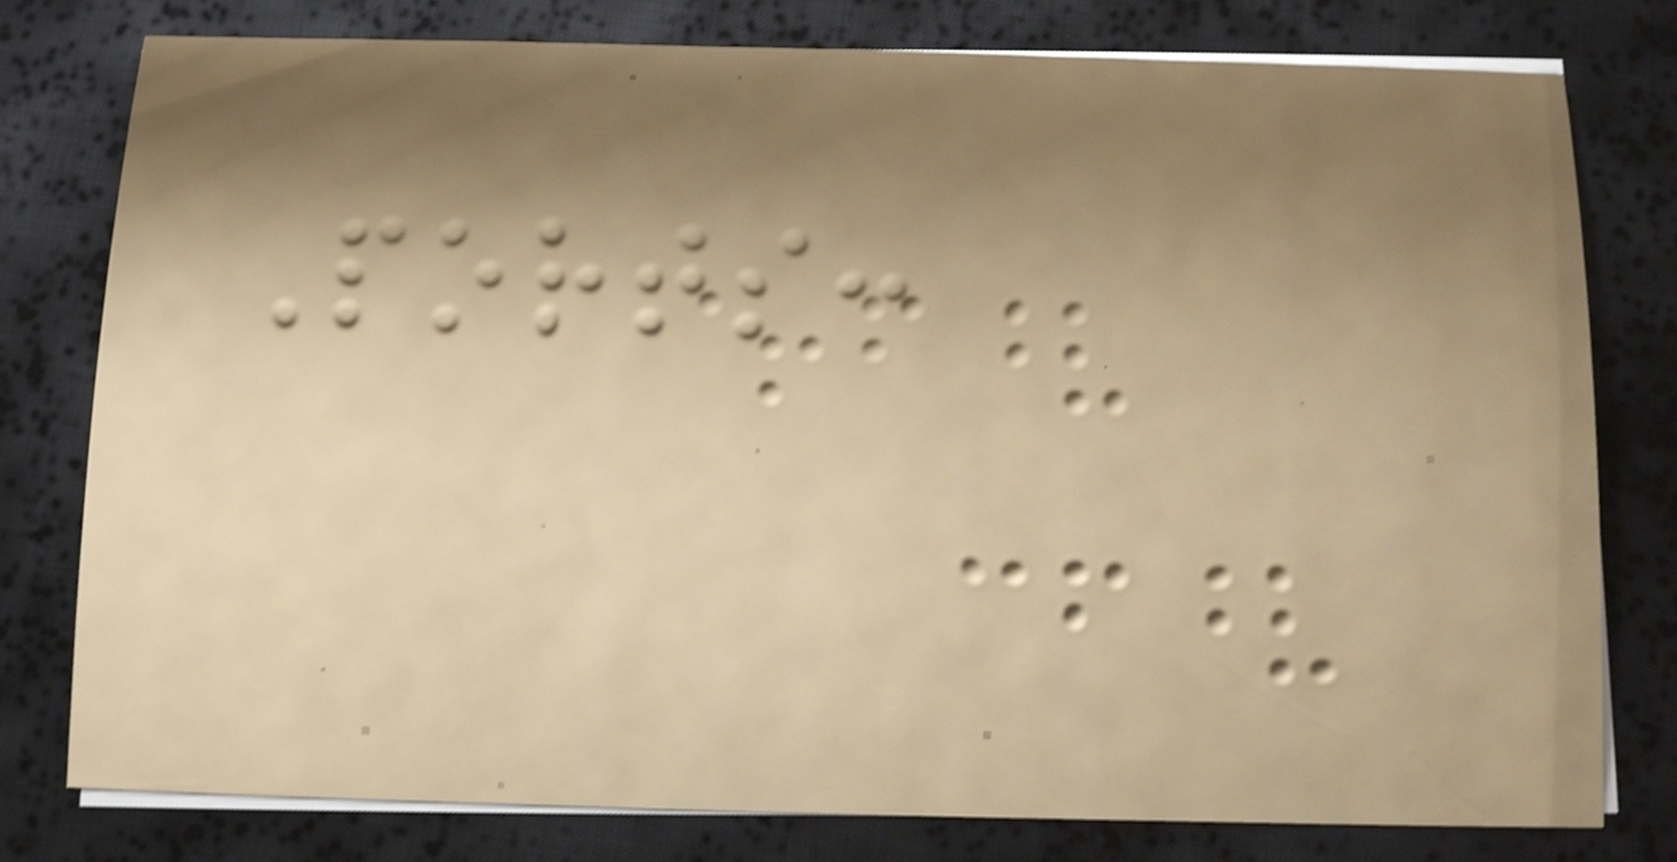Ports:
